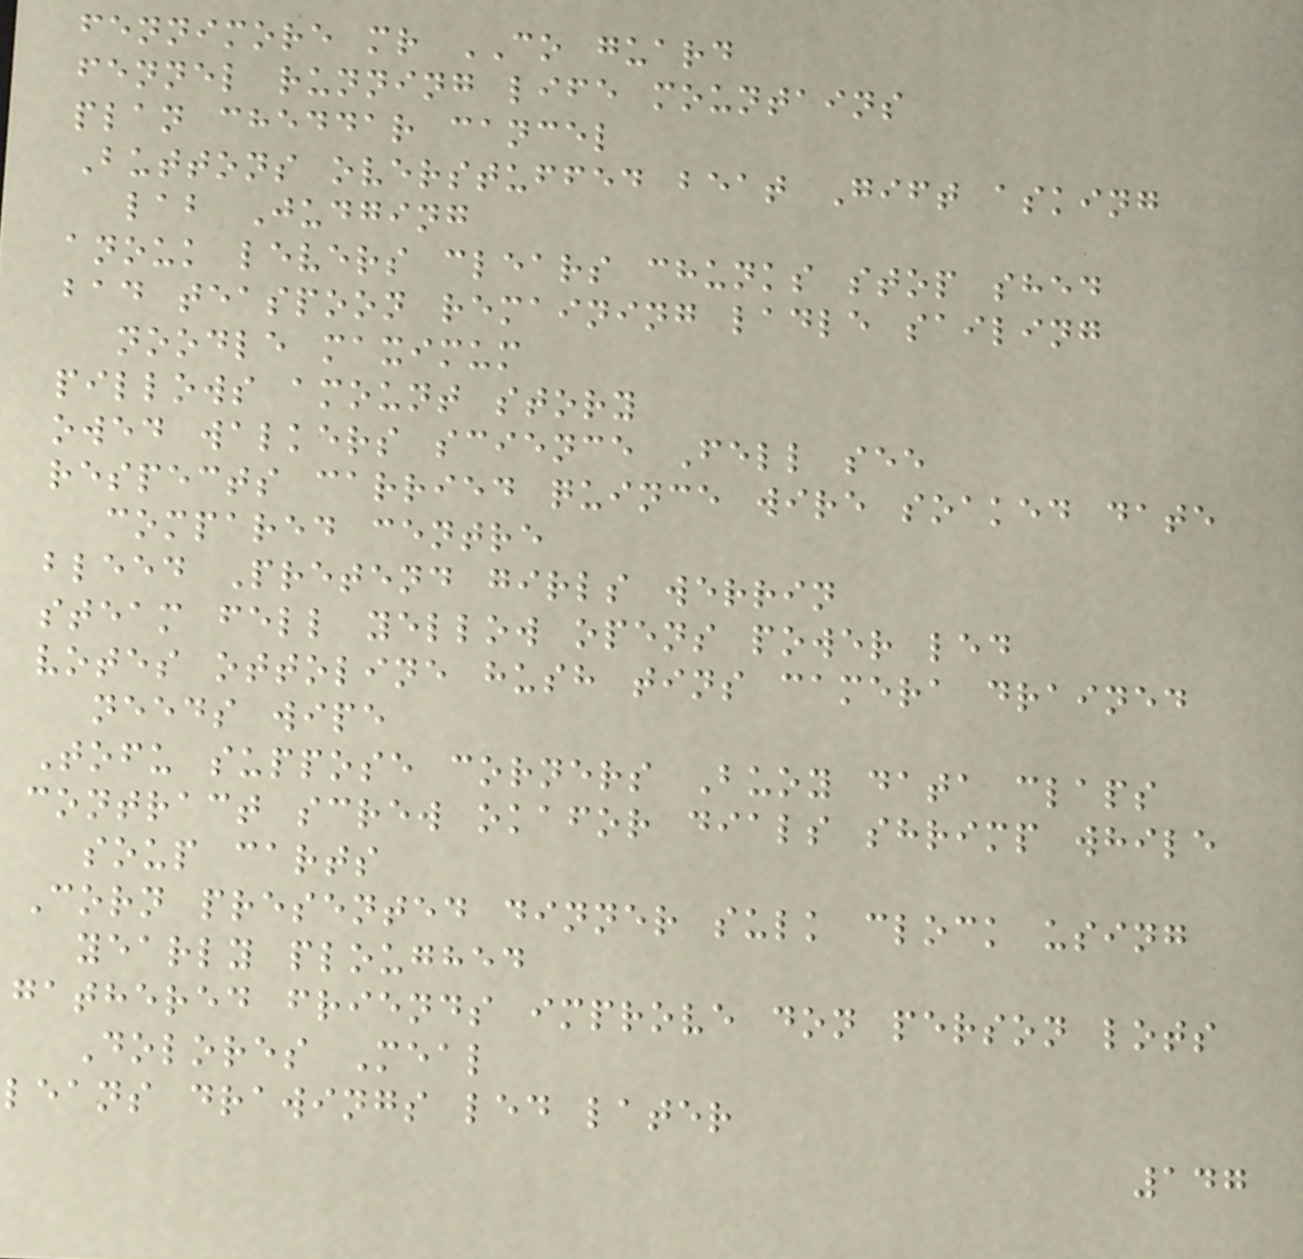fennimore mr CO guard
fennel running life mountains
plan cheddar cancel
Buttons overstuffed beat Gift asking
lab Judging
anouk levers clears chunks stop shed
bad teaspoon remaining ladle sailing
noodle maximum
pillows amount story
owed walkers science Fell see
respects carried quince wire soaked date
compared centre
bleed Pretend girls werrin
steam fell yellow opens power led
votes ottoline hush tins camera drained
needs wipe
Tofu suppose corners Buoy data claps
contract screw okafor dials shrimp while
soup carts
Corn presented dinner sulk clock using
yearly ploughed
gathered friends improve don person lots
Dolores Meal
leans drawings led later
147
